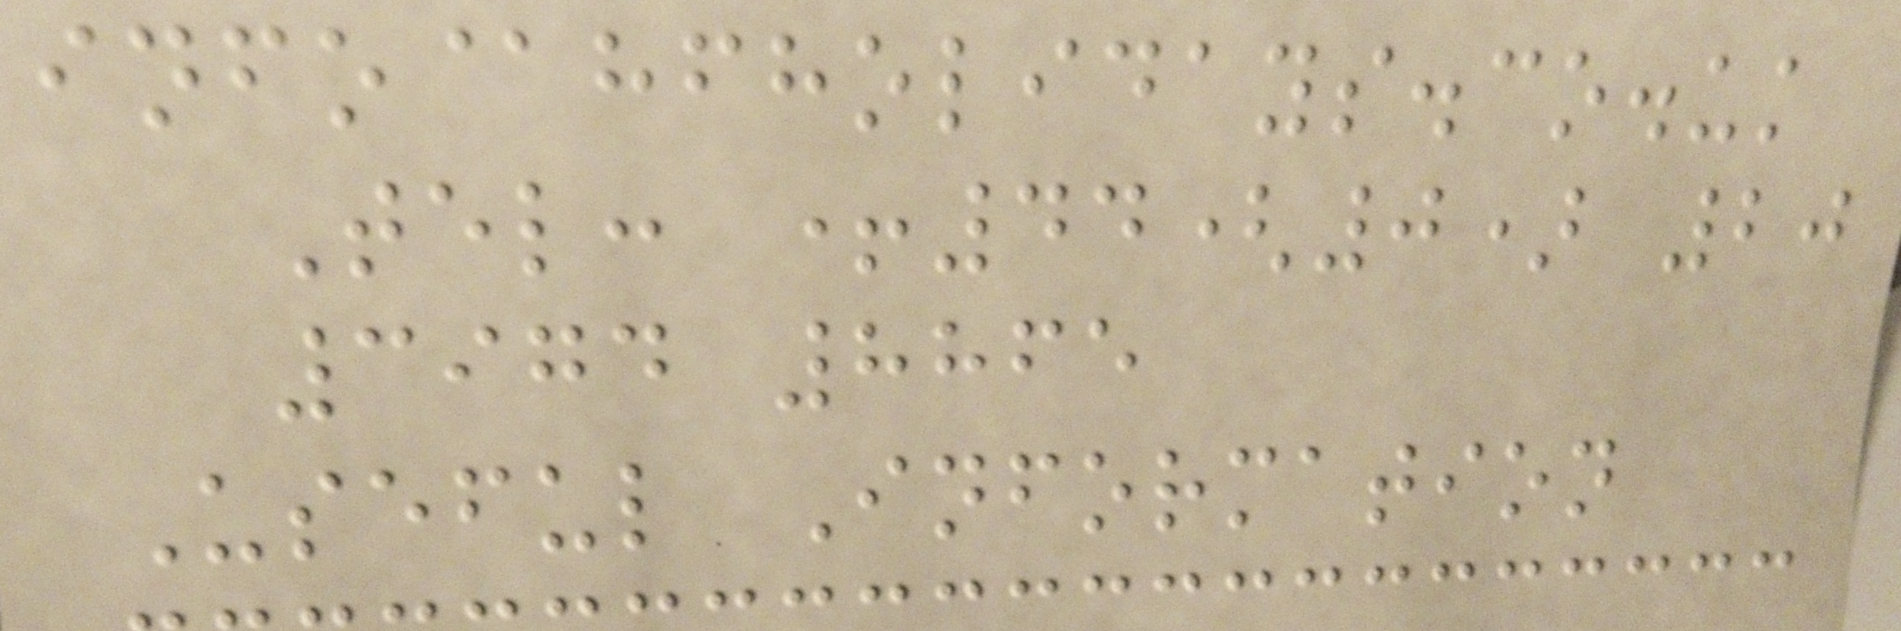info@hfholidays.co.uk
Tel: +44(0) 20
3974 8865
Useful Information
